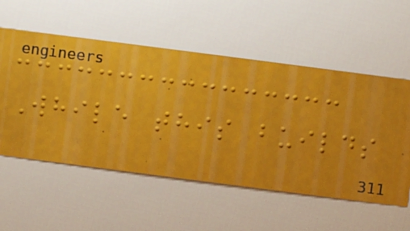While this builds
